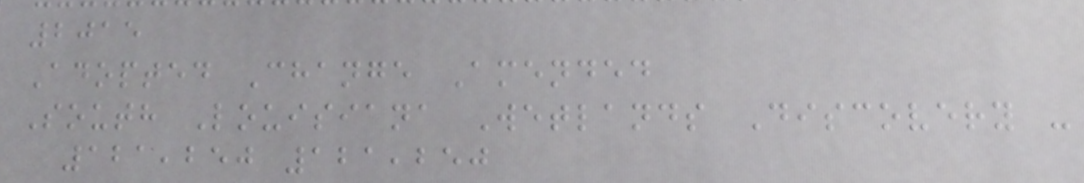2015
Adopted Change Amended
South Louisiana Wetlands Discovery -
121,250 121,250
